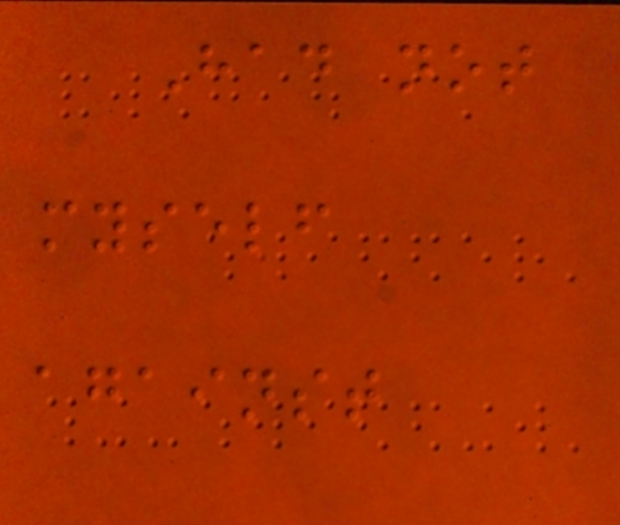Had not
myself
against
